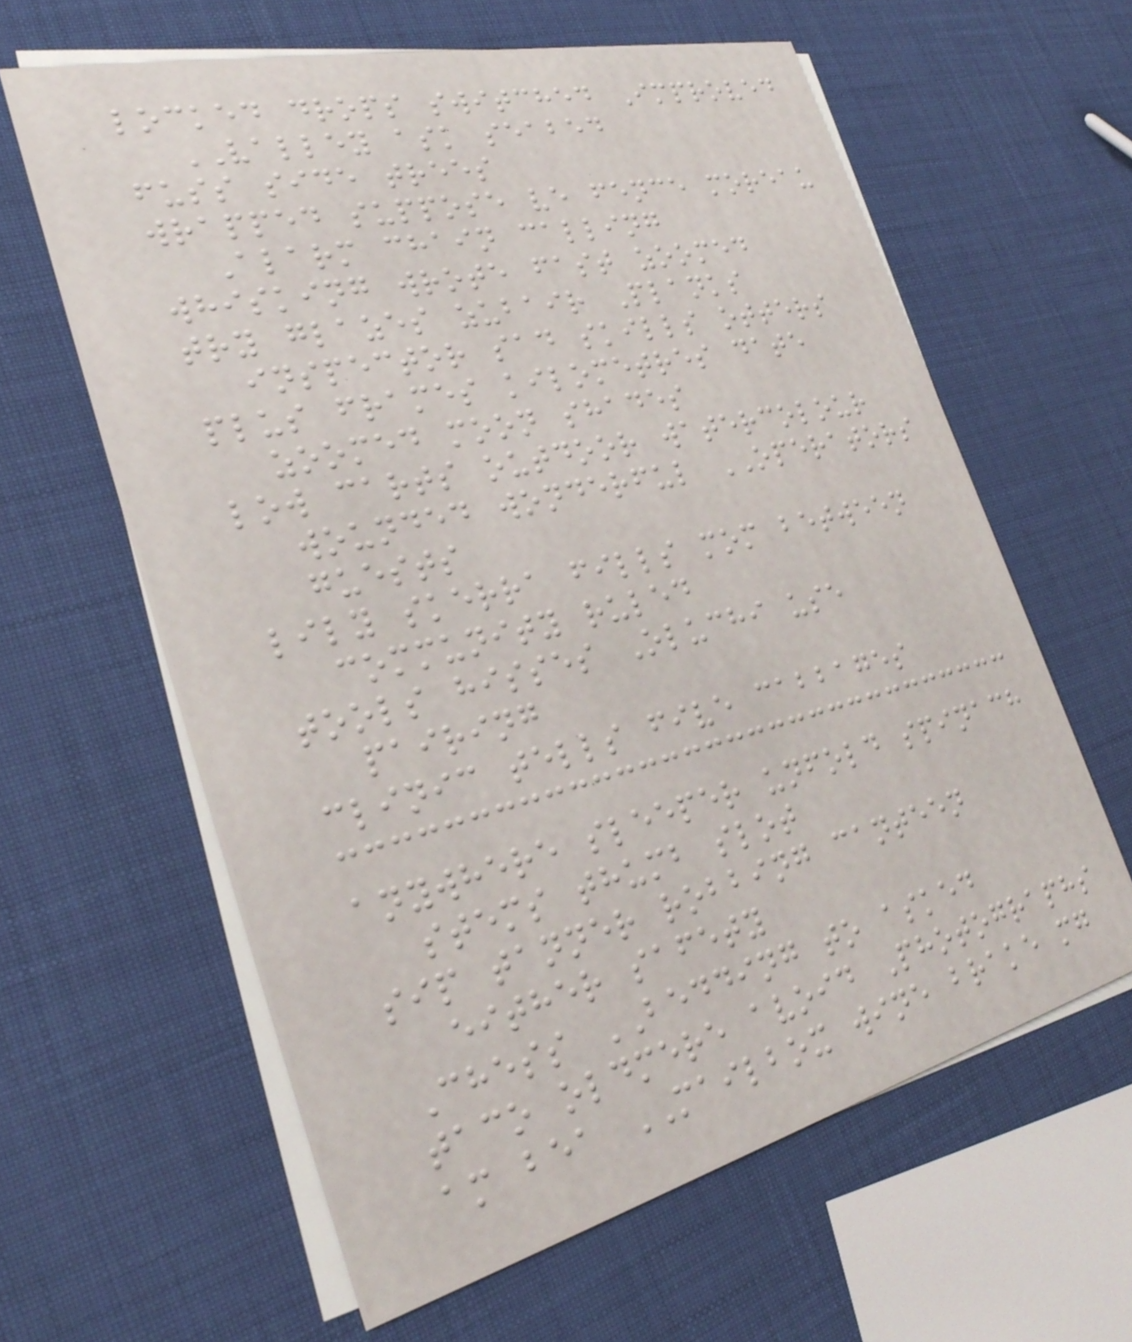locked drops switched Improved
VALLEY ask seabed
fuss side trees
wrapped suppose ve fence moreau
Alarm chain calling
whisking wrote fast zoomed
try glazes zubair Planks
inspector sad skills otters
plus frames kilometres date
zoomed moon shades
low carts outdoor watercolour
wounded wonderful OPERATORS
guests
lily skerra fills mom between
community ruled
tools hisses Oluchi use
pairing
clinic tells five cabbages
anywhere sleeper unfold spinach
stems thumb slot
sip tanner robbing canteen
either safety
Chess BEDDING to asked
taco oldmere avoid Photographs
am bea MAILBOX wine brake mg
